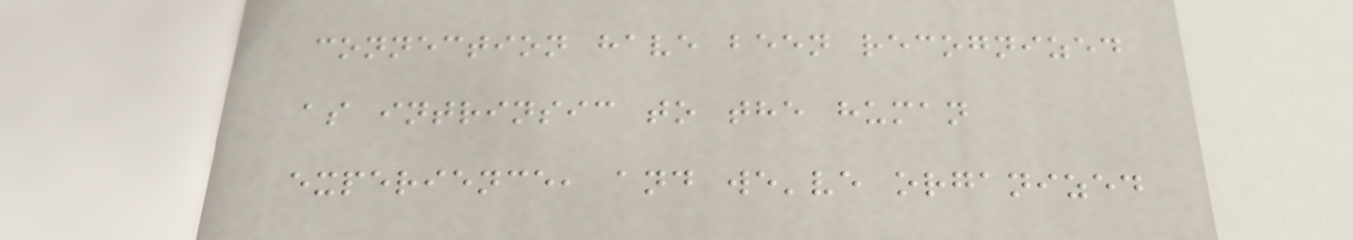connection have been recognized
as intrinsic to the human
experience, and we've organized
